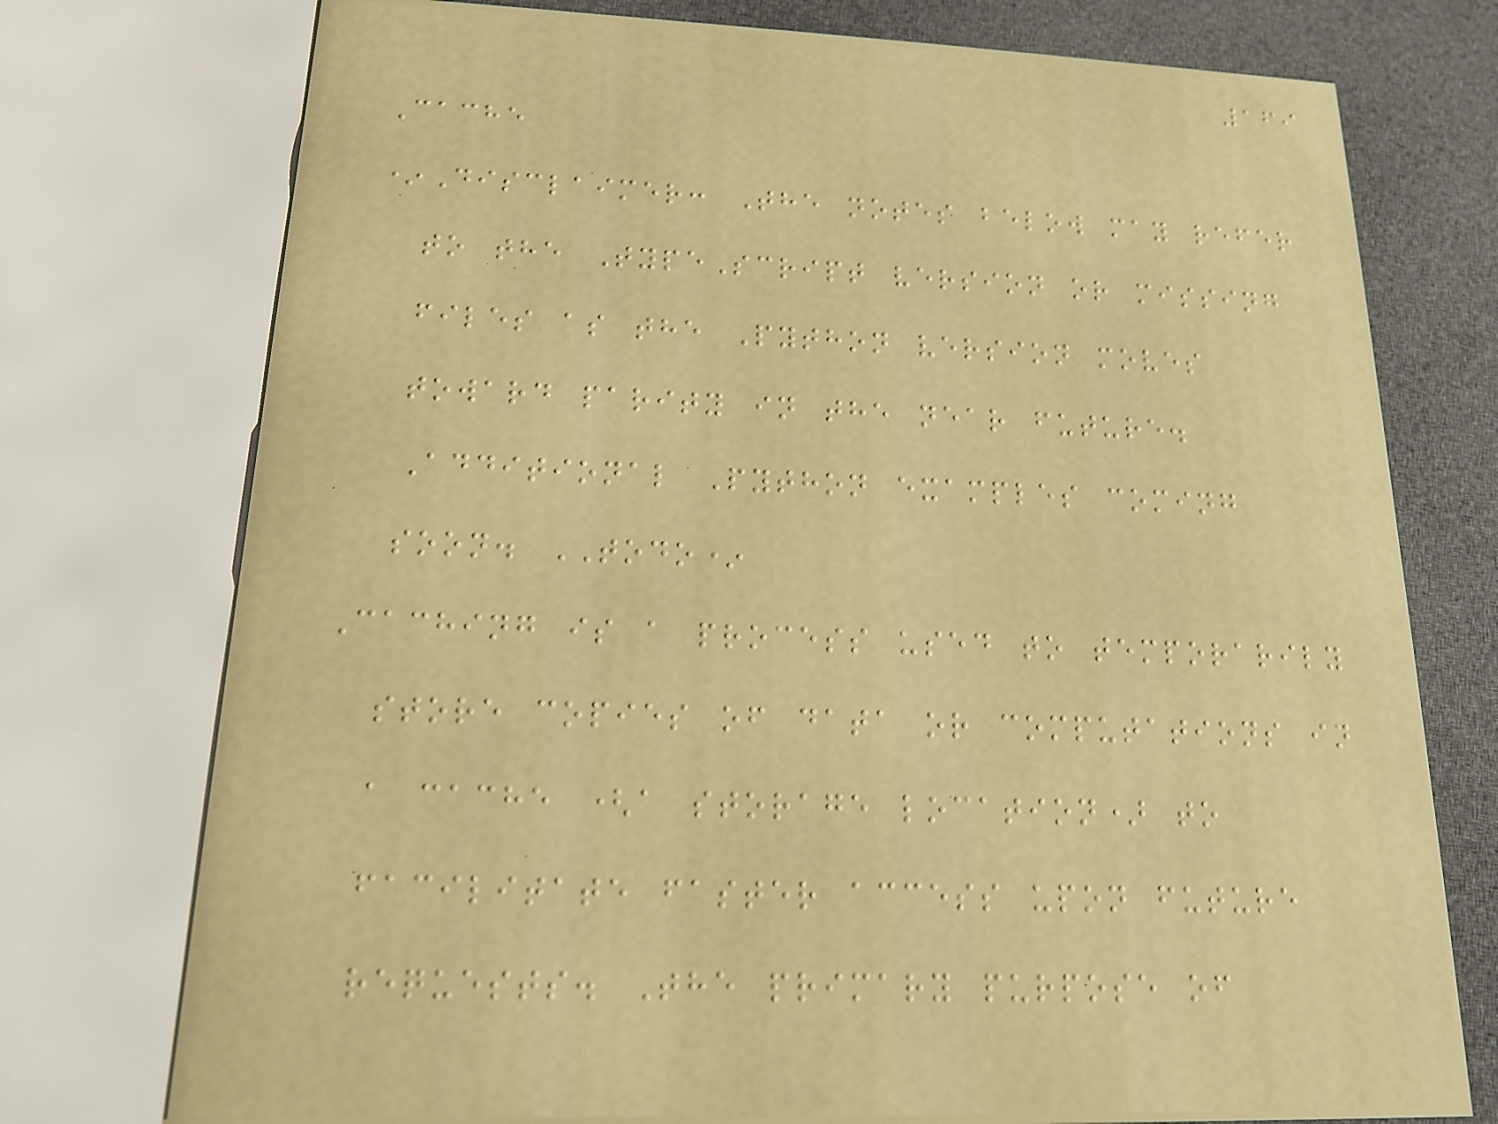169
Cache
*Disclaimer: The notes below may refer
to the TypeScript version or missing
files as the Python version moves
toward parity in the near future.
Additional Python examples coming
soon. TODO*
Caching is a process used to temporarily
store copies of data or computations in
a cache (a storage location) to
facilitate faster access upon future
requests. The primary purpose of
